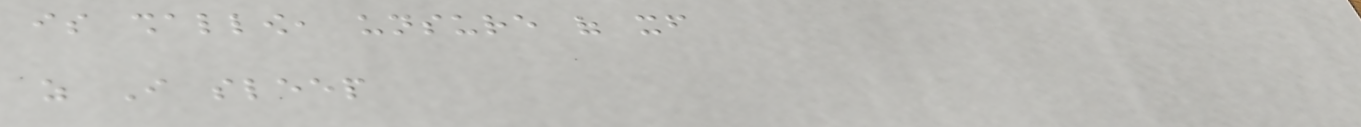is shallow, unsure of itself
as I sleep
